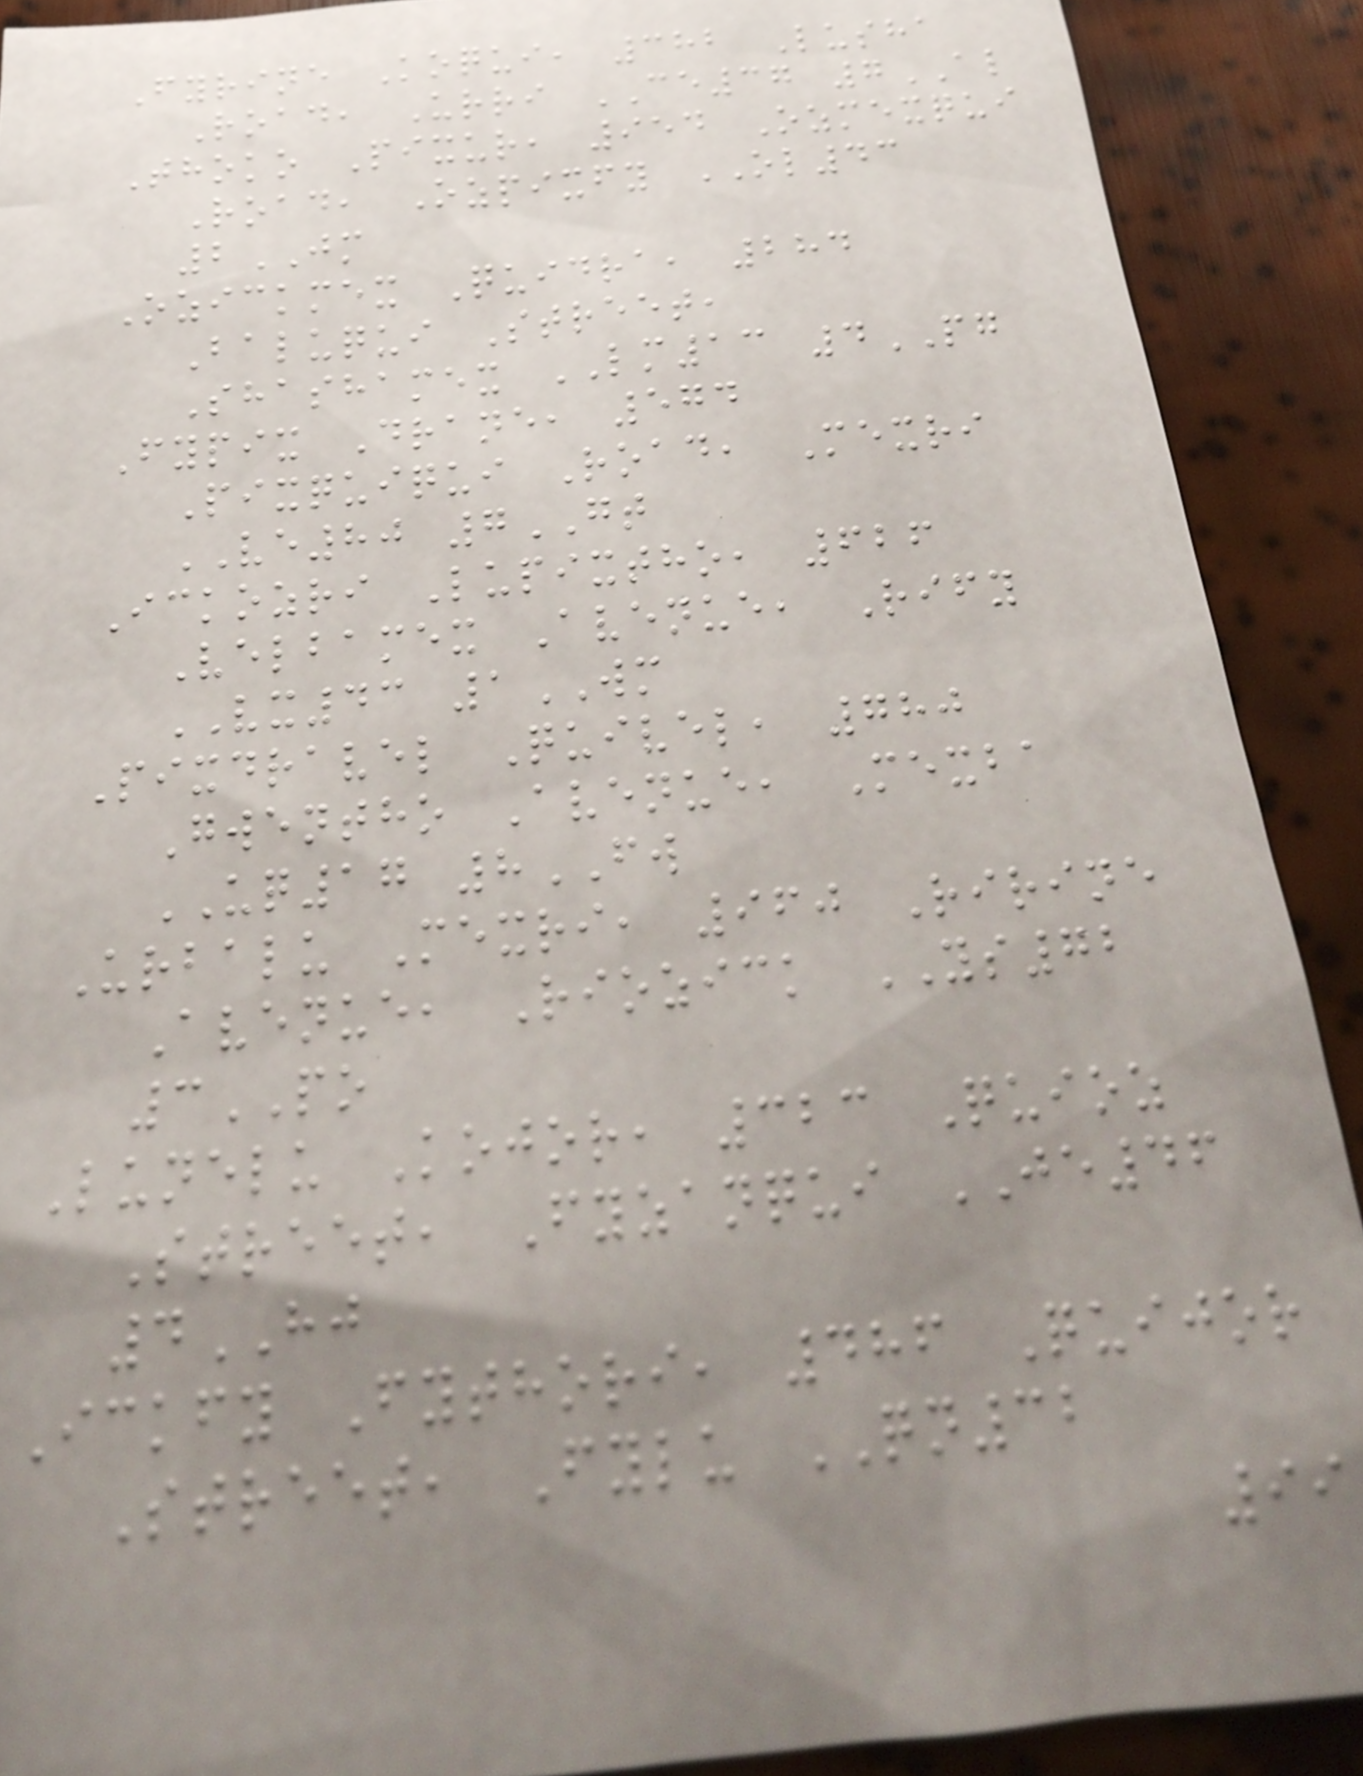Fyrine Koqui, 382 Lusha
Road, Urri CE37 7AL
Thoko Pixur, 954 Ozmexqui
Road, Ozpixfy OL43
2JM
Ozickmex Quidra, 284
Baluqui Street,
Shashamex LM13 4PG
Fypix Drane, 574
Pixquiqui Road, Mexri
VE80 7GT
Ickozri Lupixtho, 626
Velbamex Avenue, Rify
VX43 1WM
Pixdravel Quivel, 780
Gwentho Avenue, Mexba
UQ17 8FW
Urbalu Mexri, 960 Ririne
Avenue, Riozick YS72
3PO
Lunelu Kojor, 323 Quioz
Street, Fyzanqui JE46
4HJ
Ickfy Fythori, 486 Quijor
Street, Fylu QN32
99
